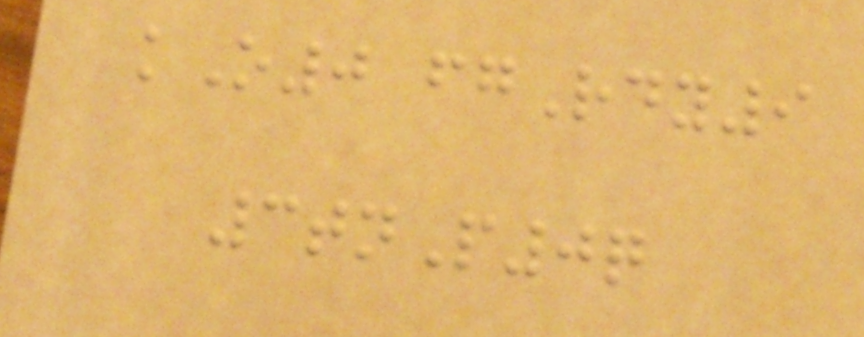kO0 fgRdy9
3tnP0q
